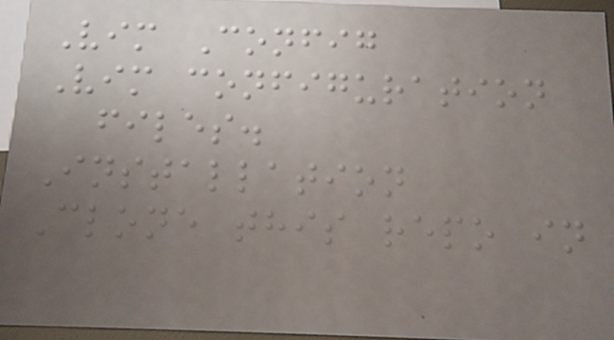Vim Config
Vim configuration
files.
Installation
Clone this repo in
